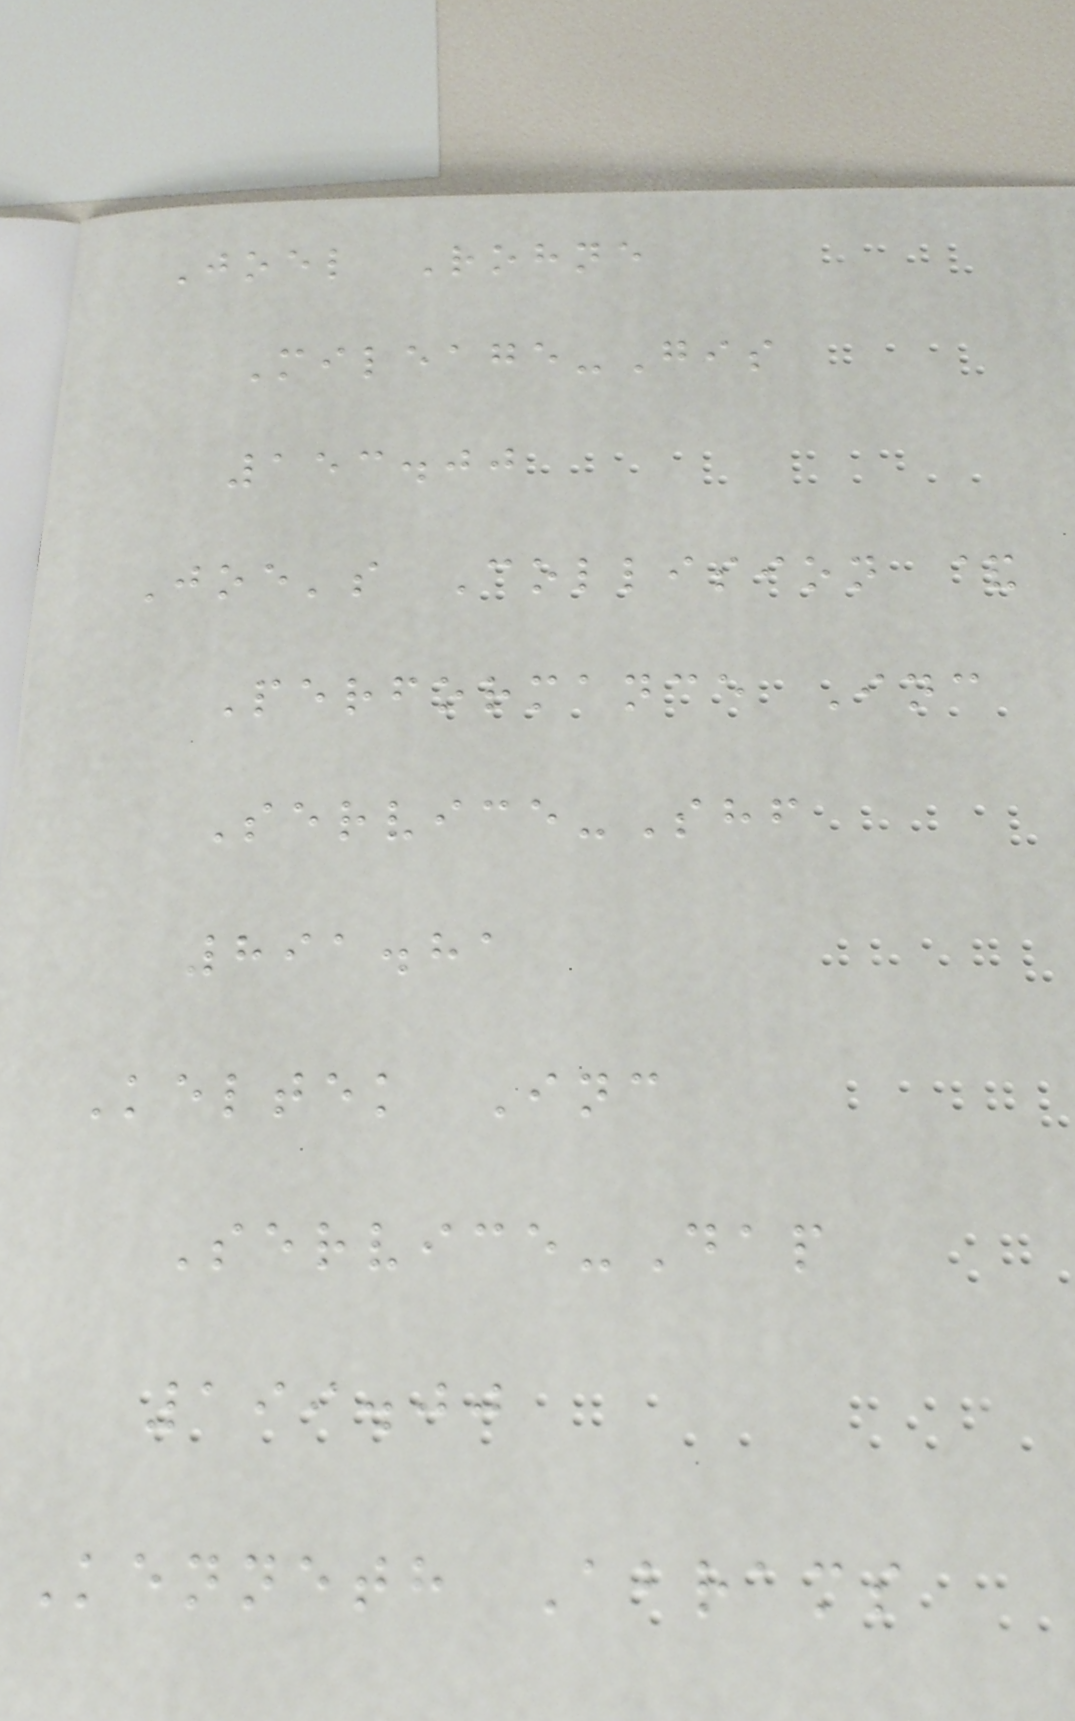Joel Rohne
Mileage-Gis
153.00
Joe's Collision &
Performance Inc
Service-Shf
891.81
Keltek Inc
Service-Dap
199.00
Kenneth Abrams
